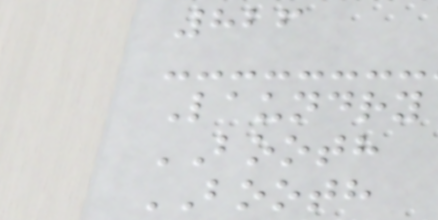826
Laundry
BOOTH
BOOTH
